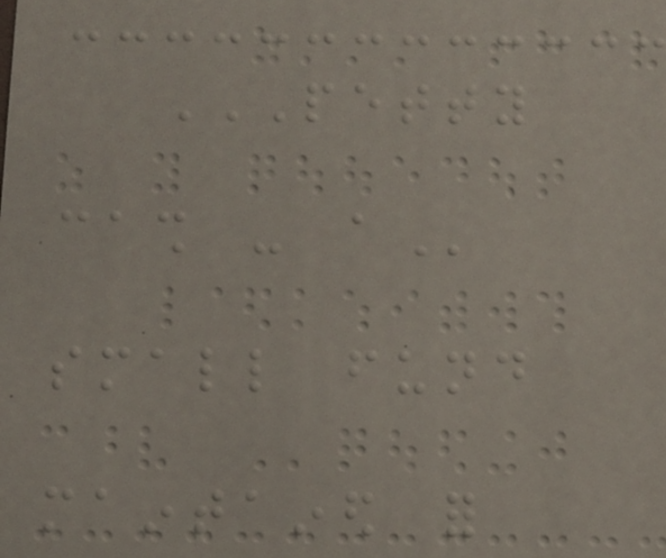PETTY
CASH - A
small fund
maintained for
